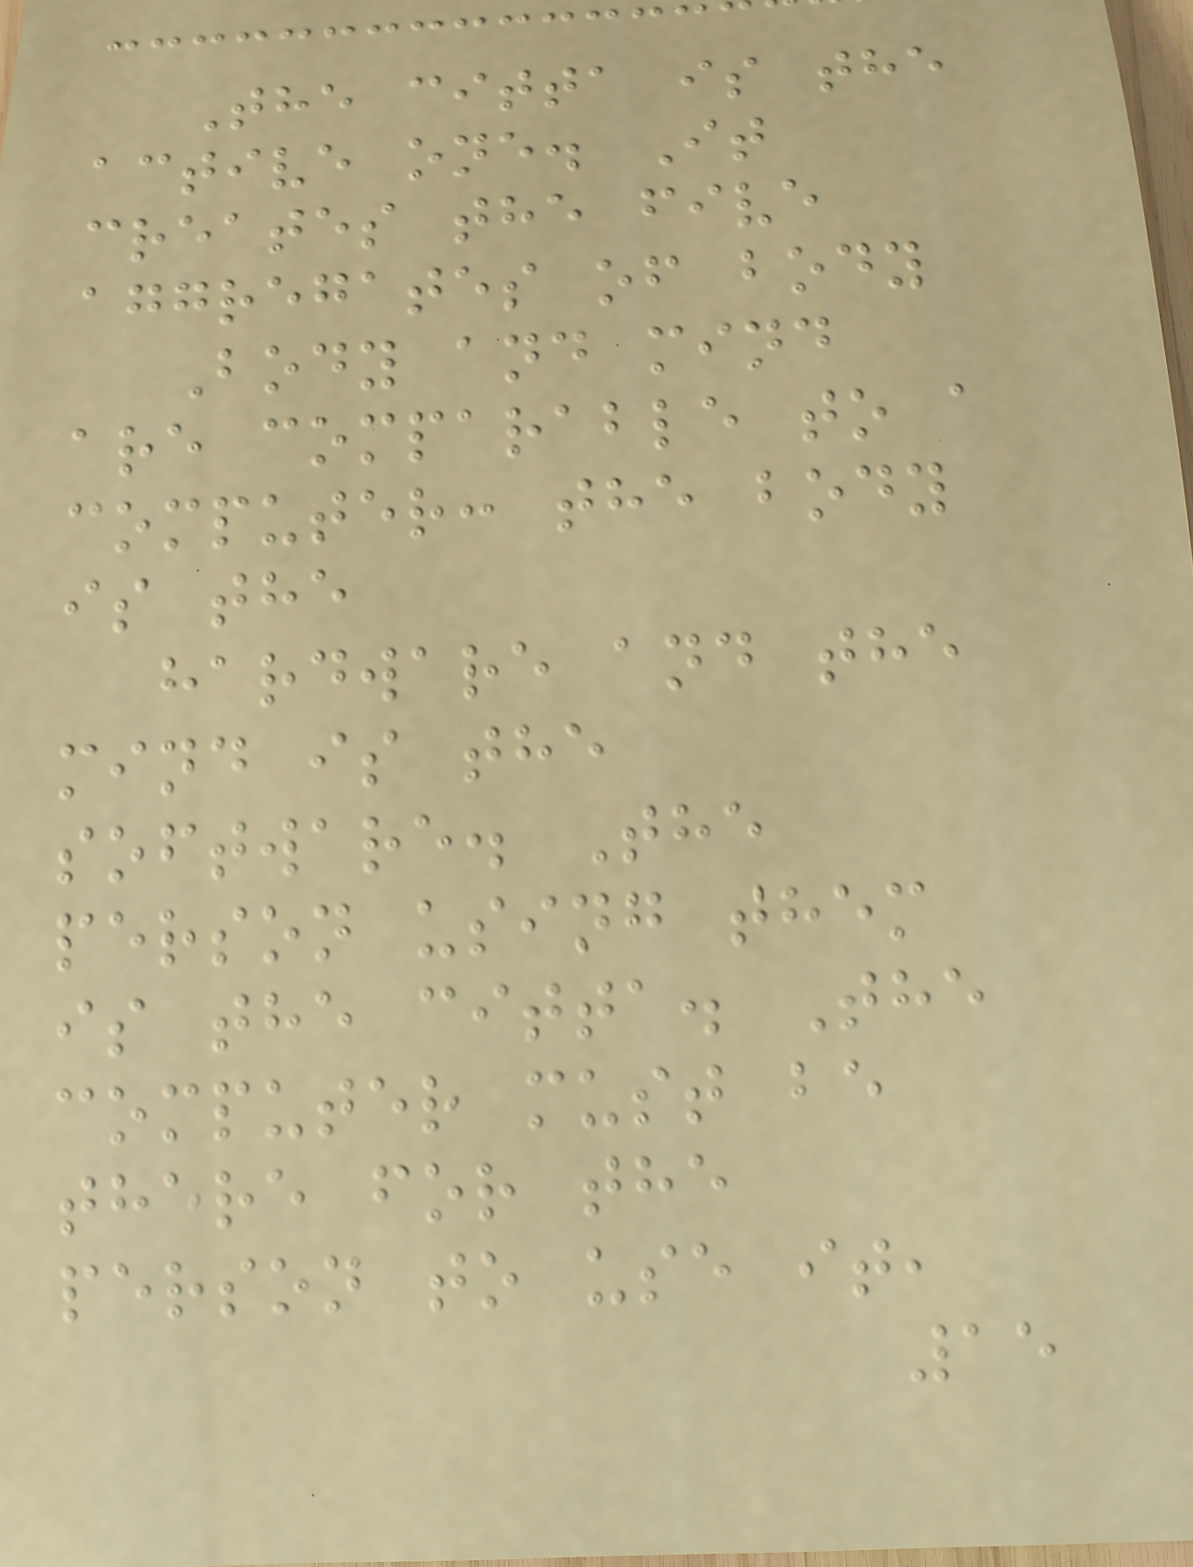The citta is the
active one. It
creates the five
aggregates of body
Body and mind
are comparable to a
computer: the body
is the
hardware and the
mind is the
software. The
person using them
is the citta. The
computer must be
there for the
person to use it,
15
